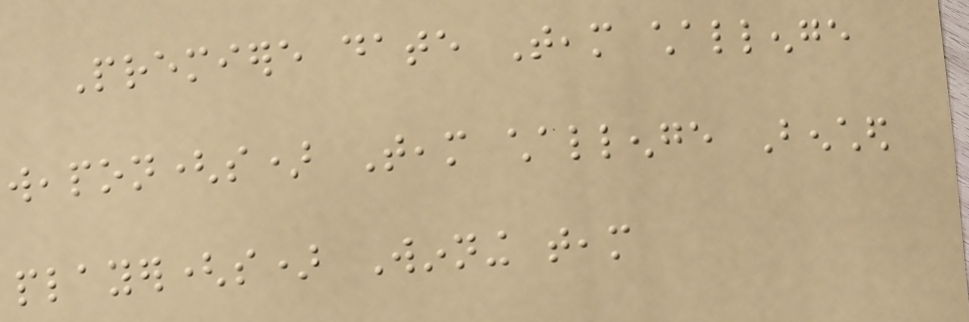Premiere date Team challenge
weapon(s) Team challenge Benched
player(s) Winning team
